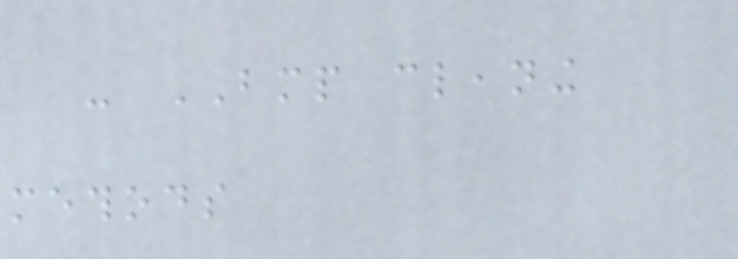- BMP cleaning
methods
